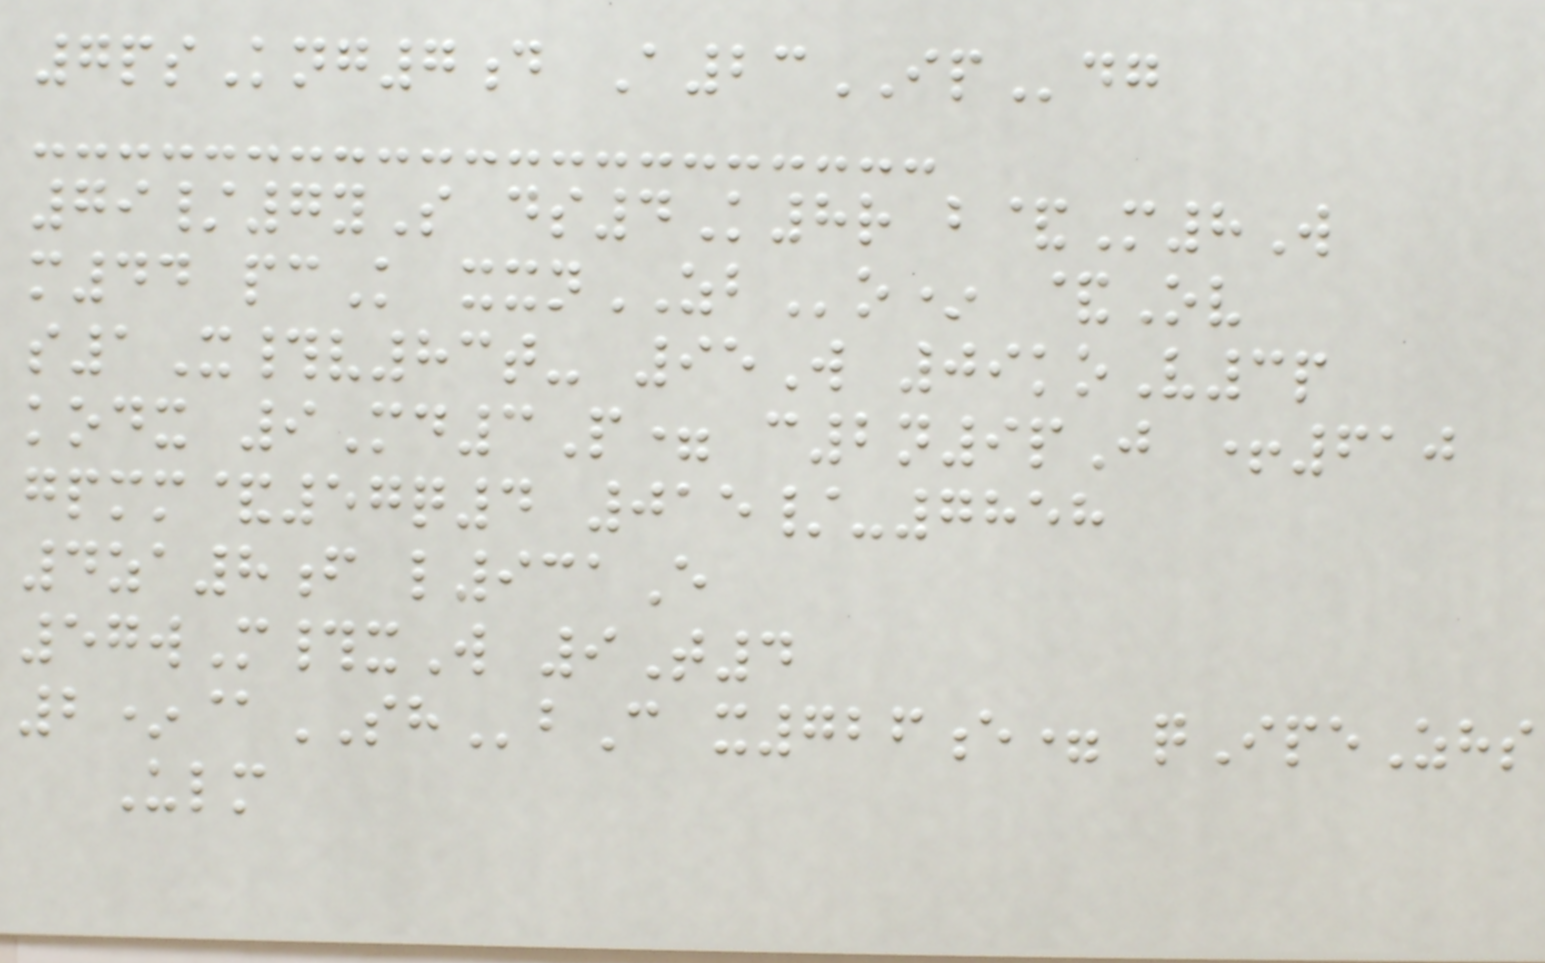7psKng7d A23IPdg
79/7yS ds4K8r b&M8W
m44 pcK xxnZBo* &Ov
s1X#v83t- 95W 09koV3p
kodx 9Md3P= c2n9pJ +610
gpmm&57q4 015/-7858
4za8f l931E
57wM#xW 9T4
2*@SHbC x726e= qIpeZhs
Ulm
